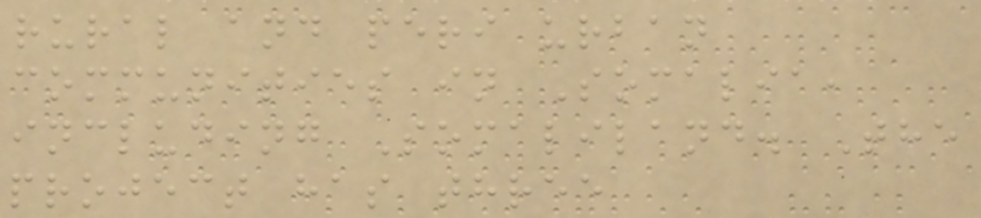rural and peri urban
communities in Somalia,
including Somaliland. The
project has three
